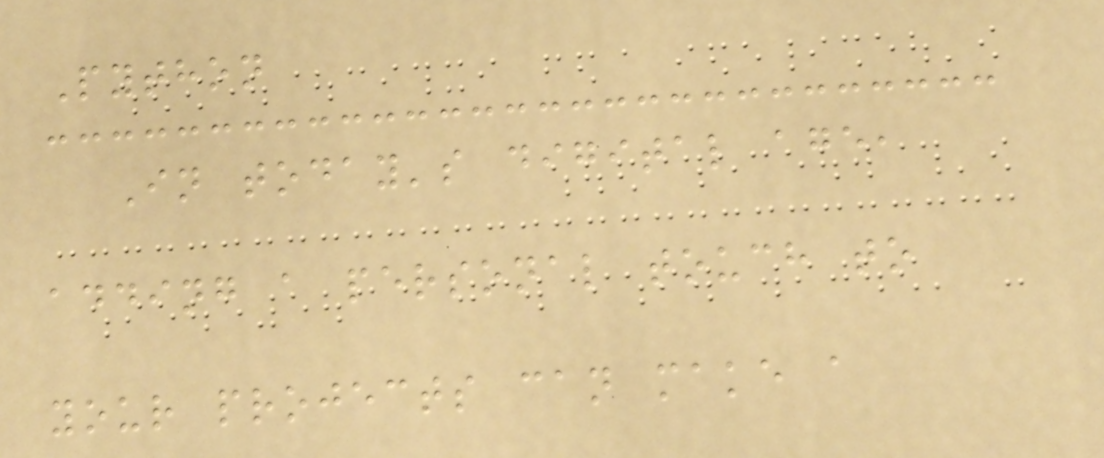Python
In today's digital age,
adding a personal touch to
your projects can make a
